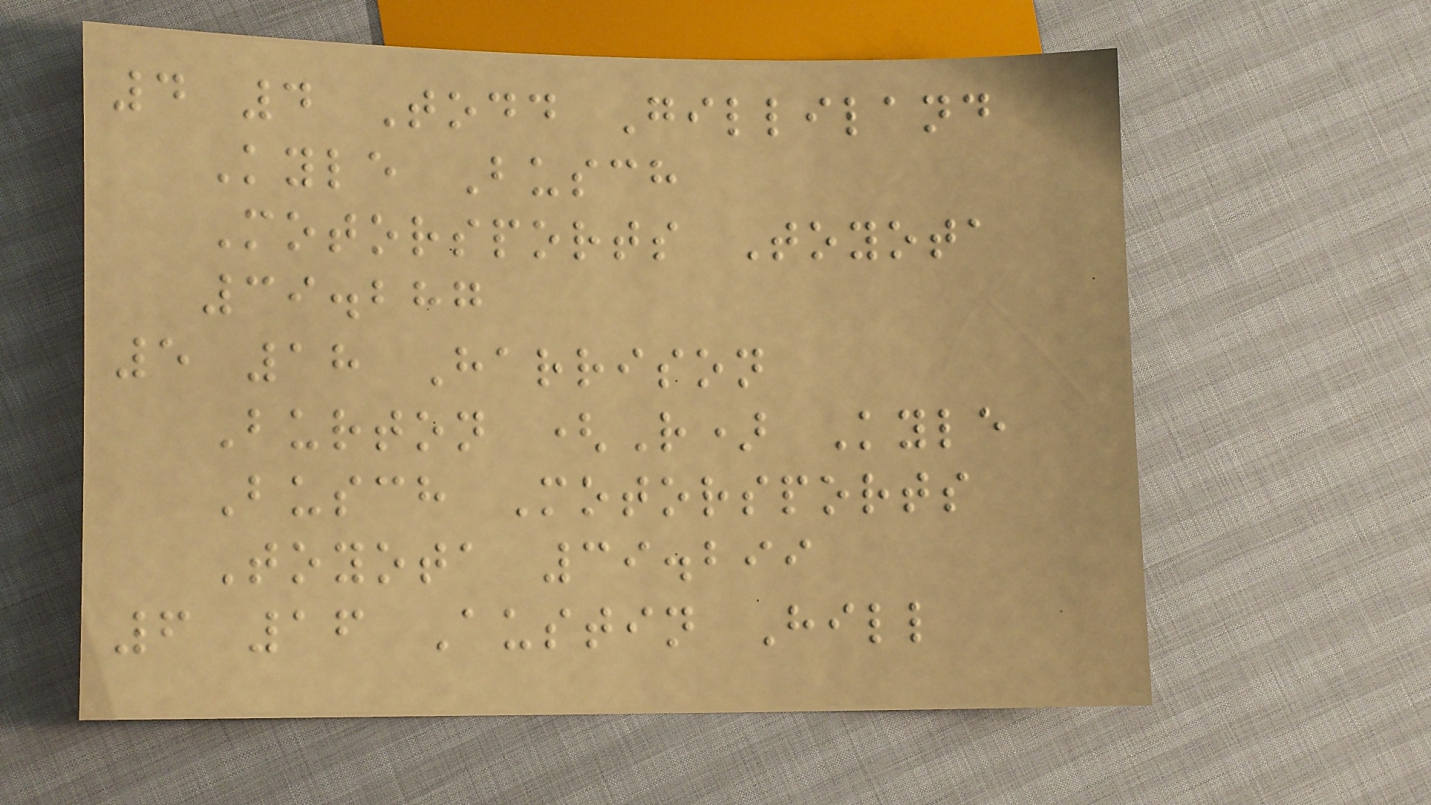4 4 Todd Gilliland
Kyle Busch
Motorsports Toyota
39.287
5 18 Harrison
Burton (R) Kyle
Busch Motorsports
Toyota 39.299
6 16 Austin Hill
